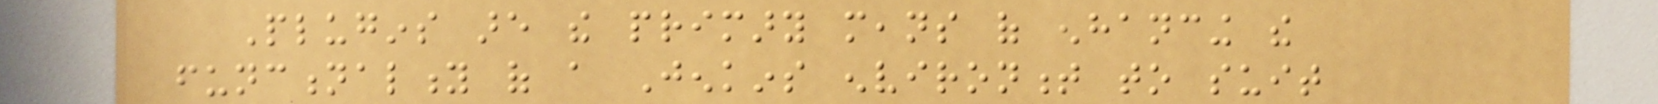Plugins are the primary means of enhancing the
functionality of a Jenkins environment to suit
